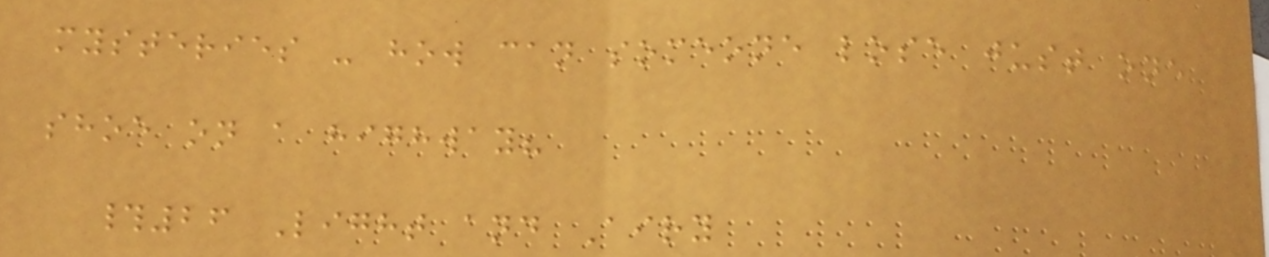mysteries - how can someone lose just one
shoe on a highway?
#26 Light and Airy
